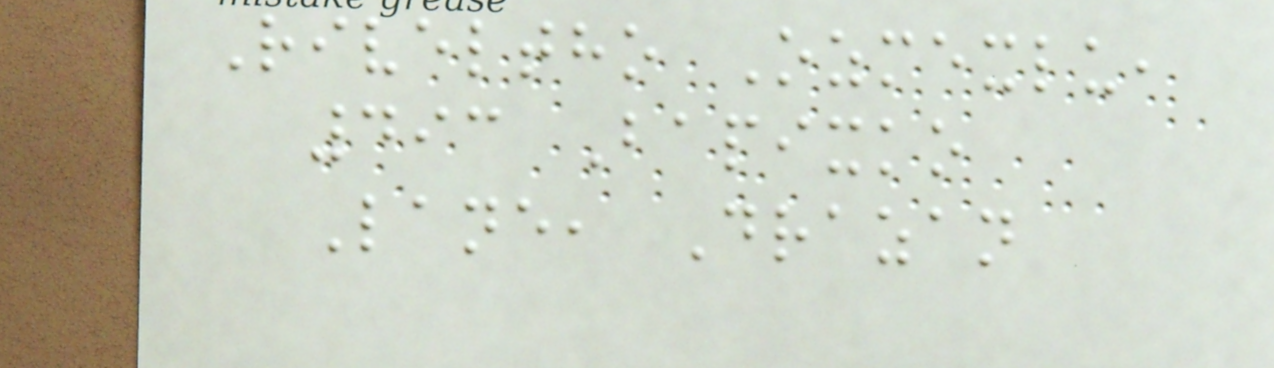Riveltho Ozmexlu,
493 Bapixko
Lane, Drazan
